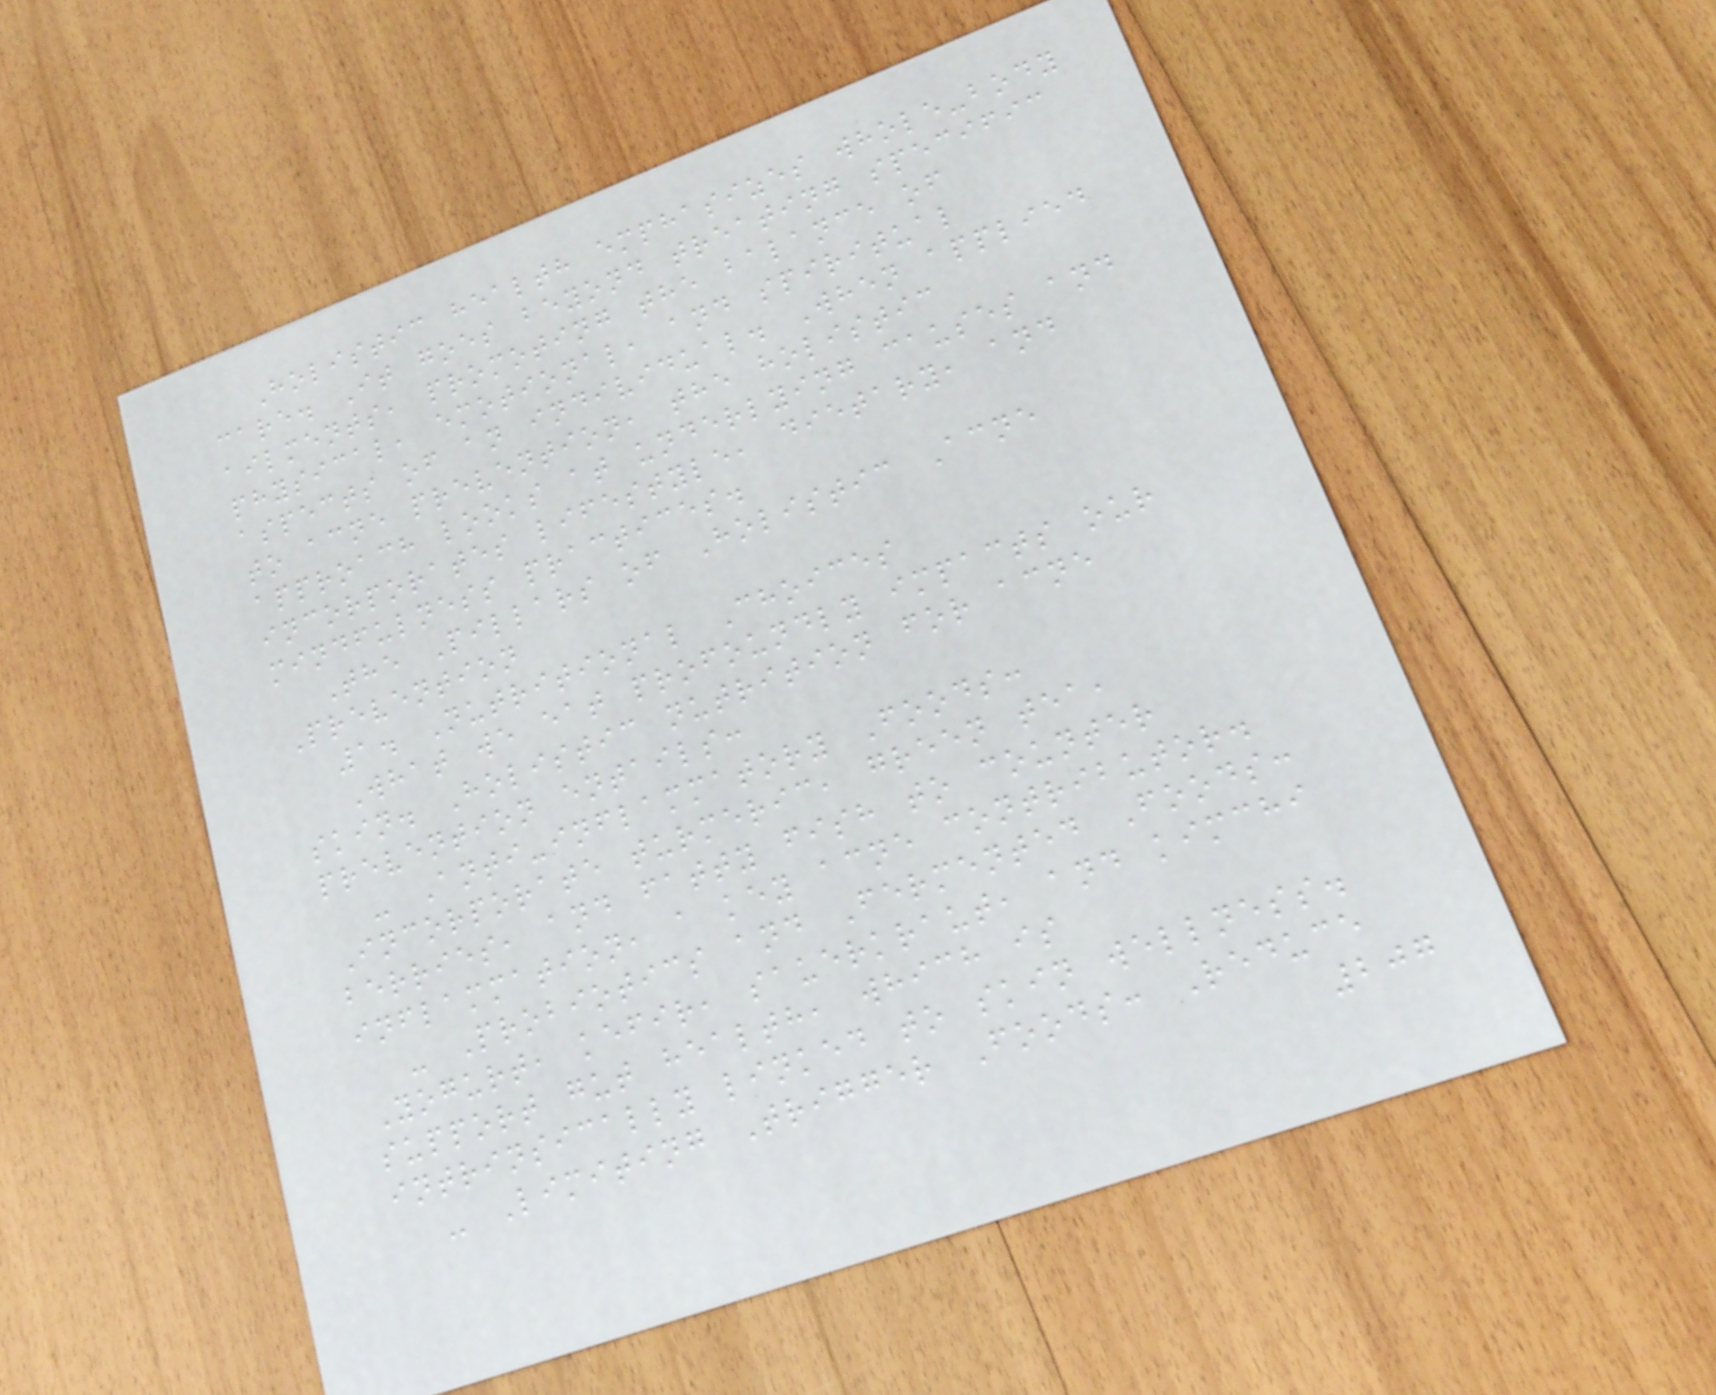Holistic health emphasizes whole-body
care. It goes beyond treating specific
ailments, promoting the balance of
physical, emotional, and spiritual
aspects of an individual. When applied
to acne prevention, the holistic
approach looks at underlying causes and
incorporates lifestyle, dietary, and
mindfulness practices.
The Pillars of Holistic Acne
Prevention
1. Nutritional Choices
What we eat profoundly impacts our
skin. Holistic nutrition for acne
prevention entails:
- Anti-inflammatory Foods:
Incorporate turmeric, green tea,
berries, and fatty fish to counter
inflammation, a key acne contributor.
- Probiotics and Fermented Foods:
Yogurt, kefir, sauerkraut, and kimchi
support gut health, which is
intrinsically linked to skin wellness.
- Limiting Trigger Foods: Reduce
207
